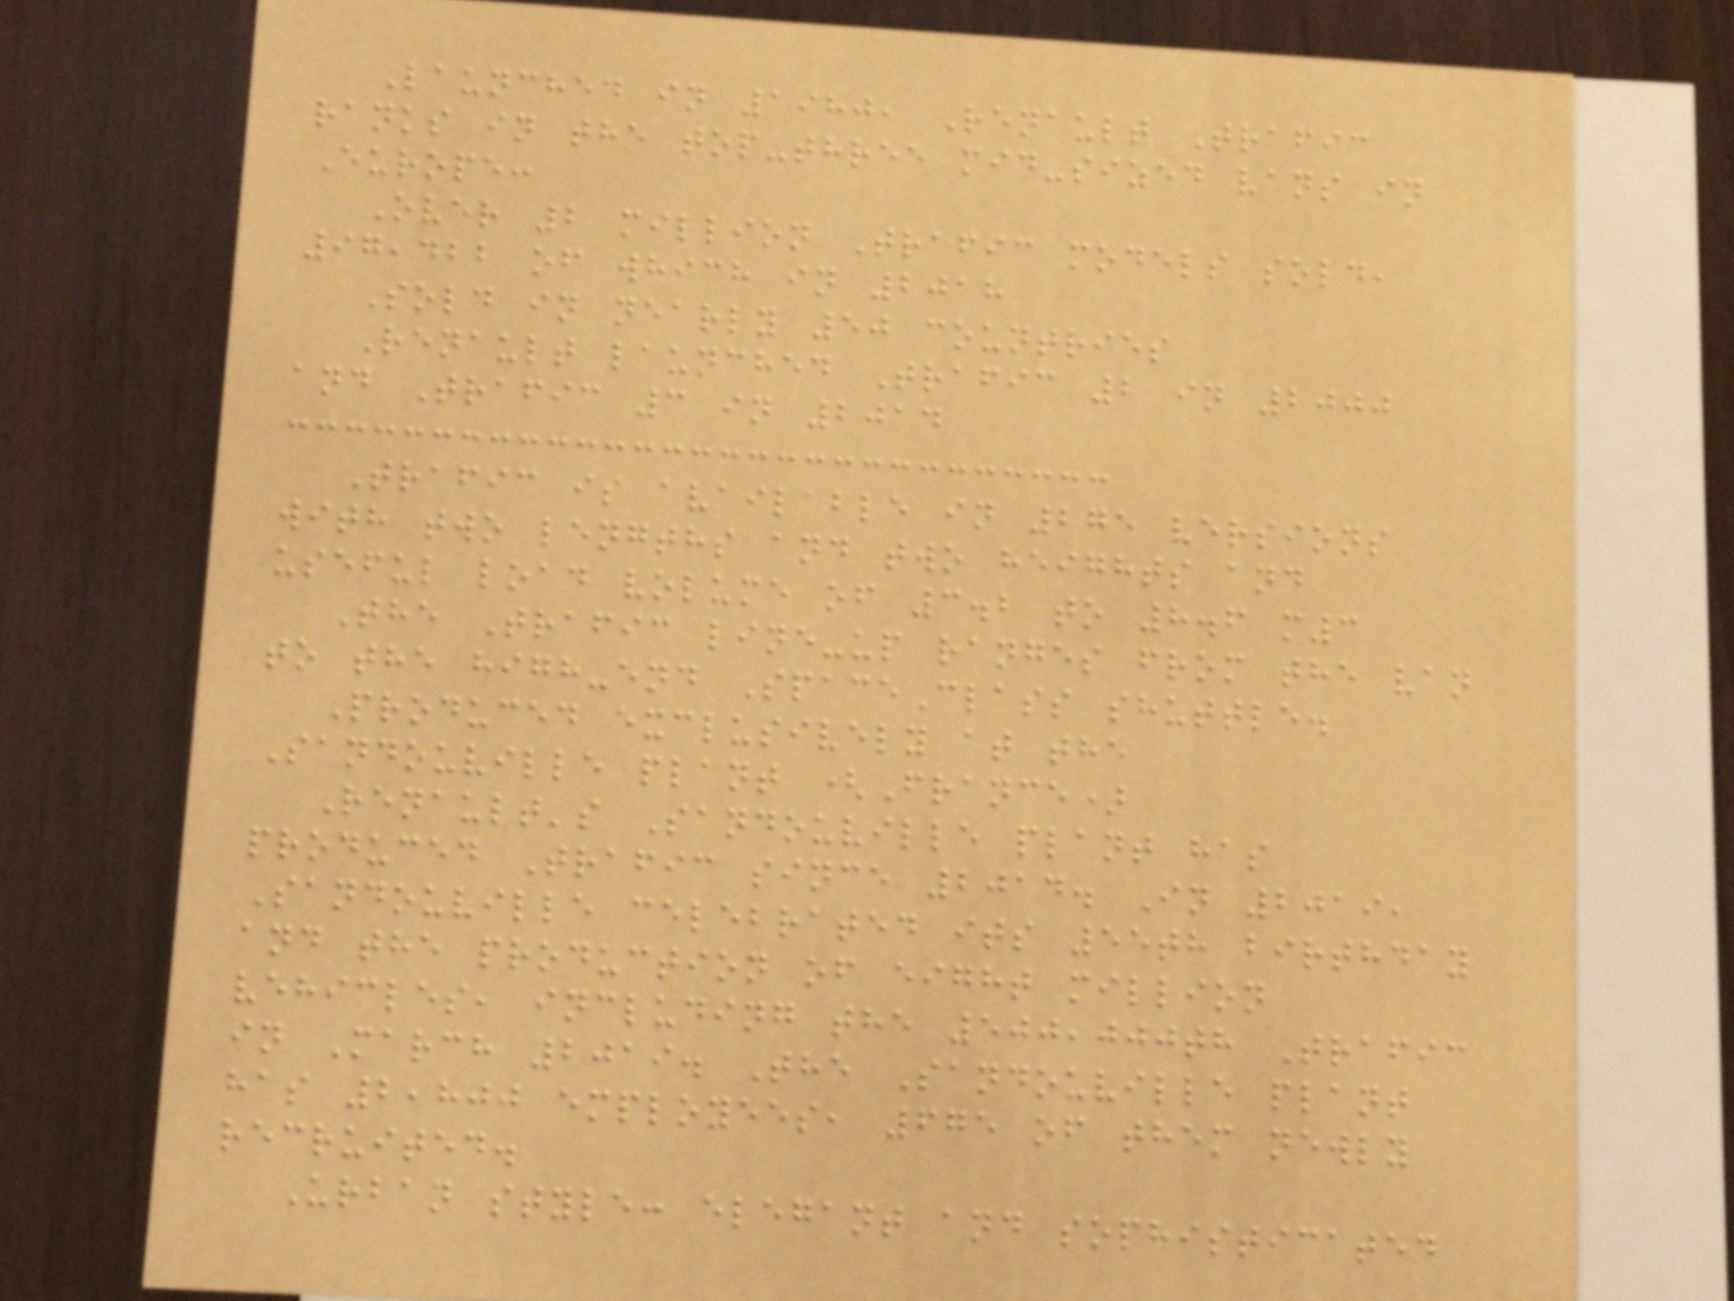Launched in 1980, Renault Trafic
ranks in the top-three mid-sized vans in
Europe:
Over 2 million Trafic models sold,
97,422 of which in 2018
Sold in nearly 50 countries
Renault launched Trafic 2 in 2000
and Trafic 3 in 2014
Trafic is available in 275 versions
with two lengths and two heights and
useful load volume of 3.2 to 8.6 m3
The Trafic line-up ranges from the van
to the high-end SpaceClass shuttle.
Produced exclusively at the
Sandouville plant (France)
Renault's Sandouville plant has
produced Trafic since 2014. In 2019,
Sandouville celebrated its 55th birthday
and the production of eight million
vehicles, including the 500,000th Trafic
in March 2019. The Sandouville plant
has 2,800 employees, 675 of them newly
recruited.
Urban style: elegant and sophisticated
